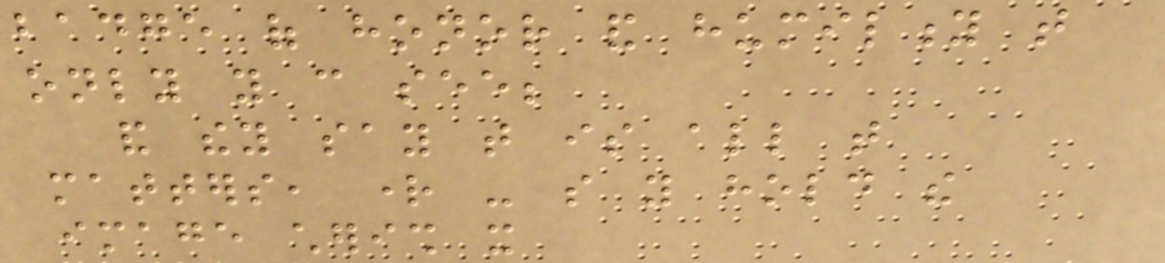badge of honor and humility that
only you can see;
and they say that is all that
matters, right - so you hold the
image cherish it
